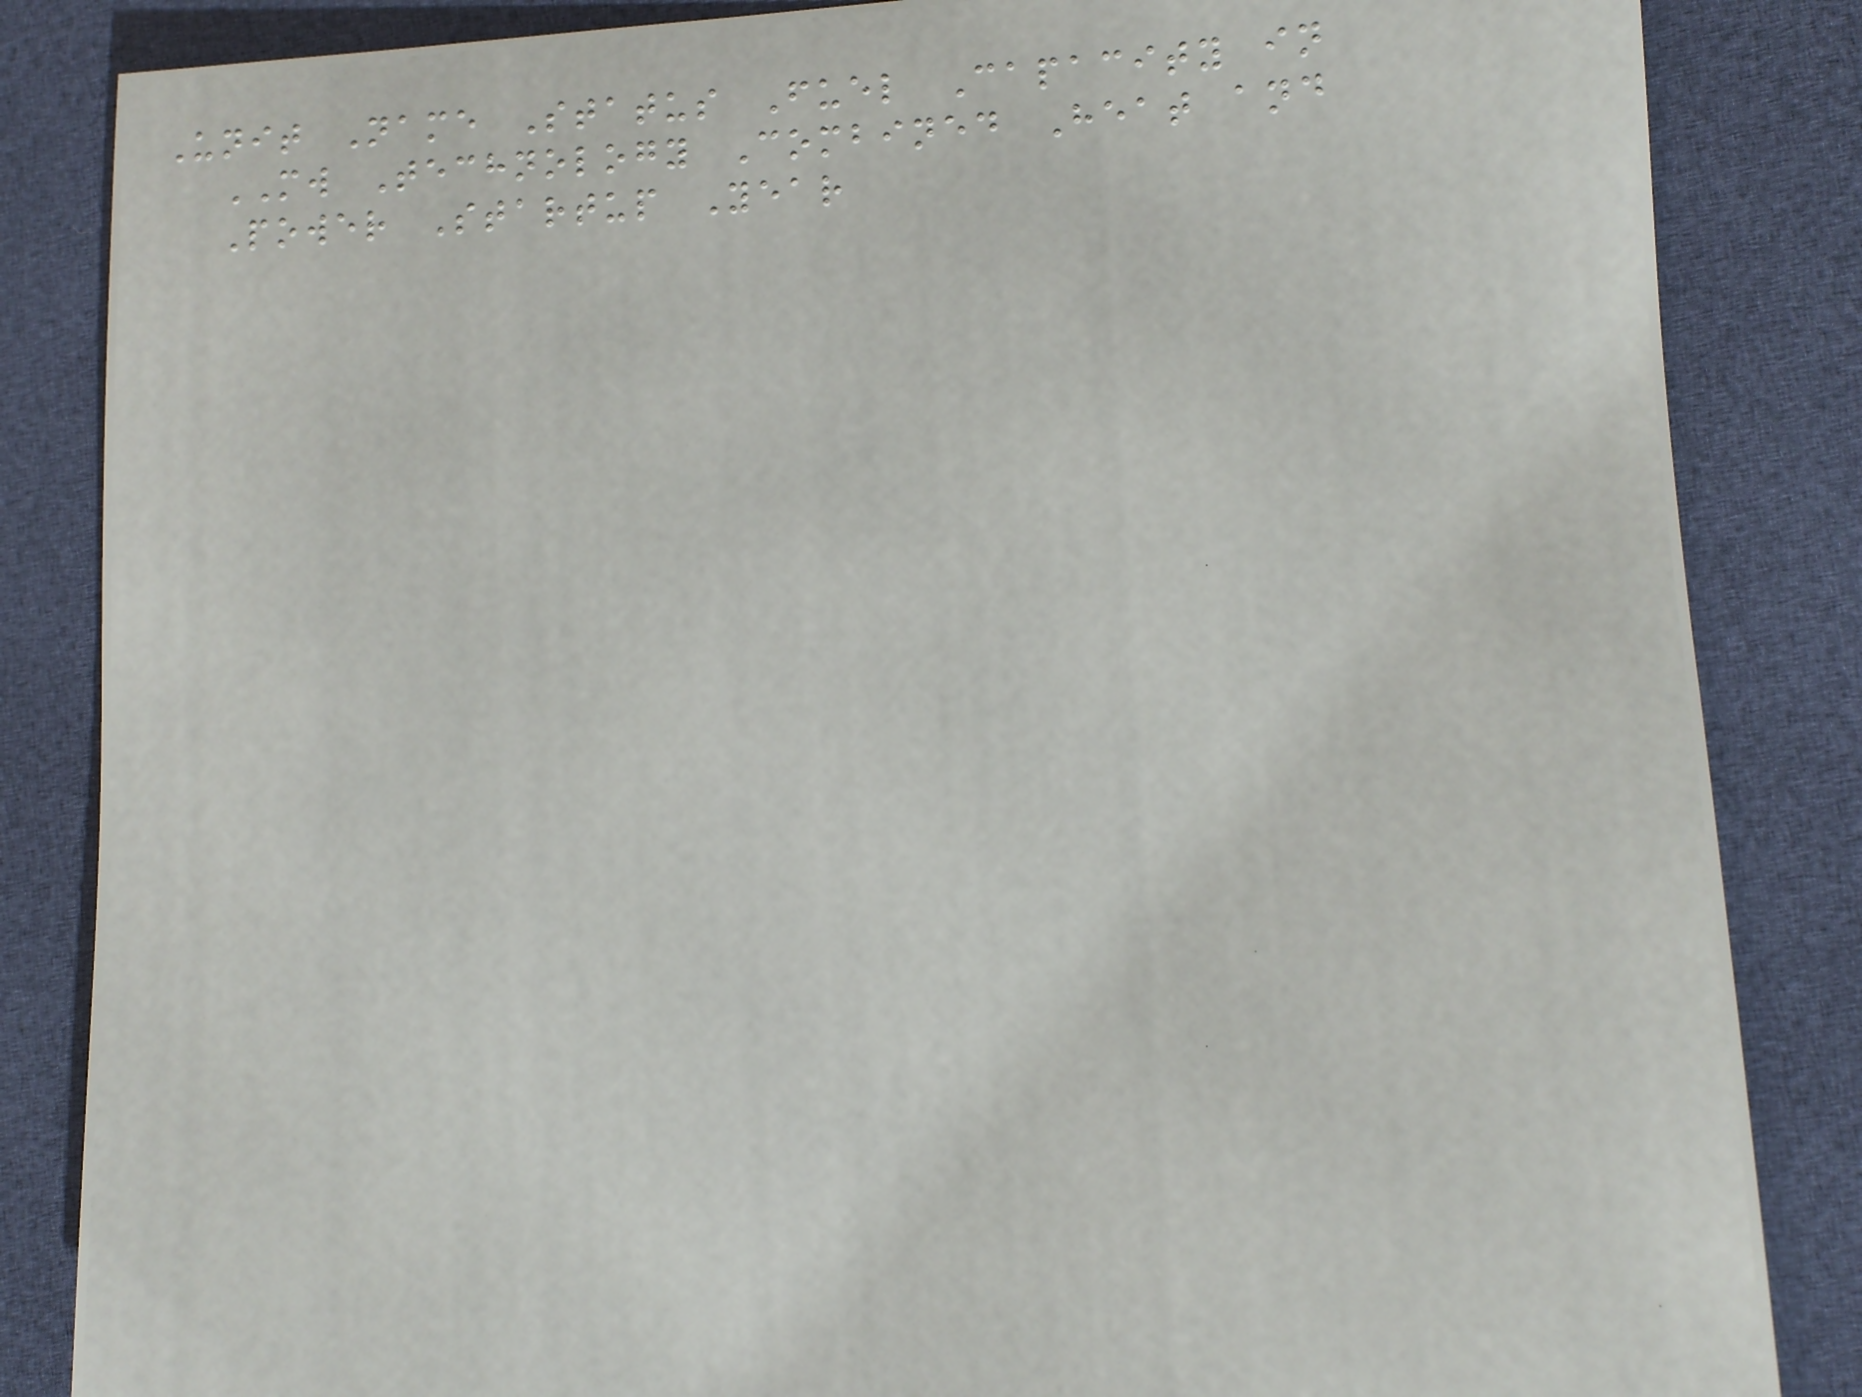Unit Name Status Fuel Capacity in
MW Technology Combined Heat and
Power Startup Year
